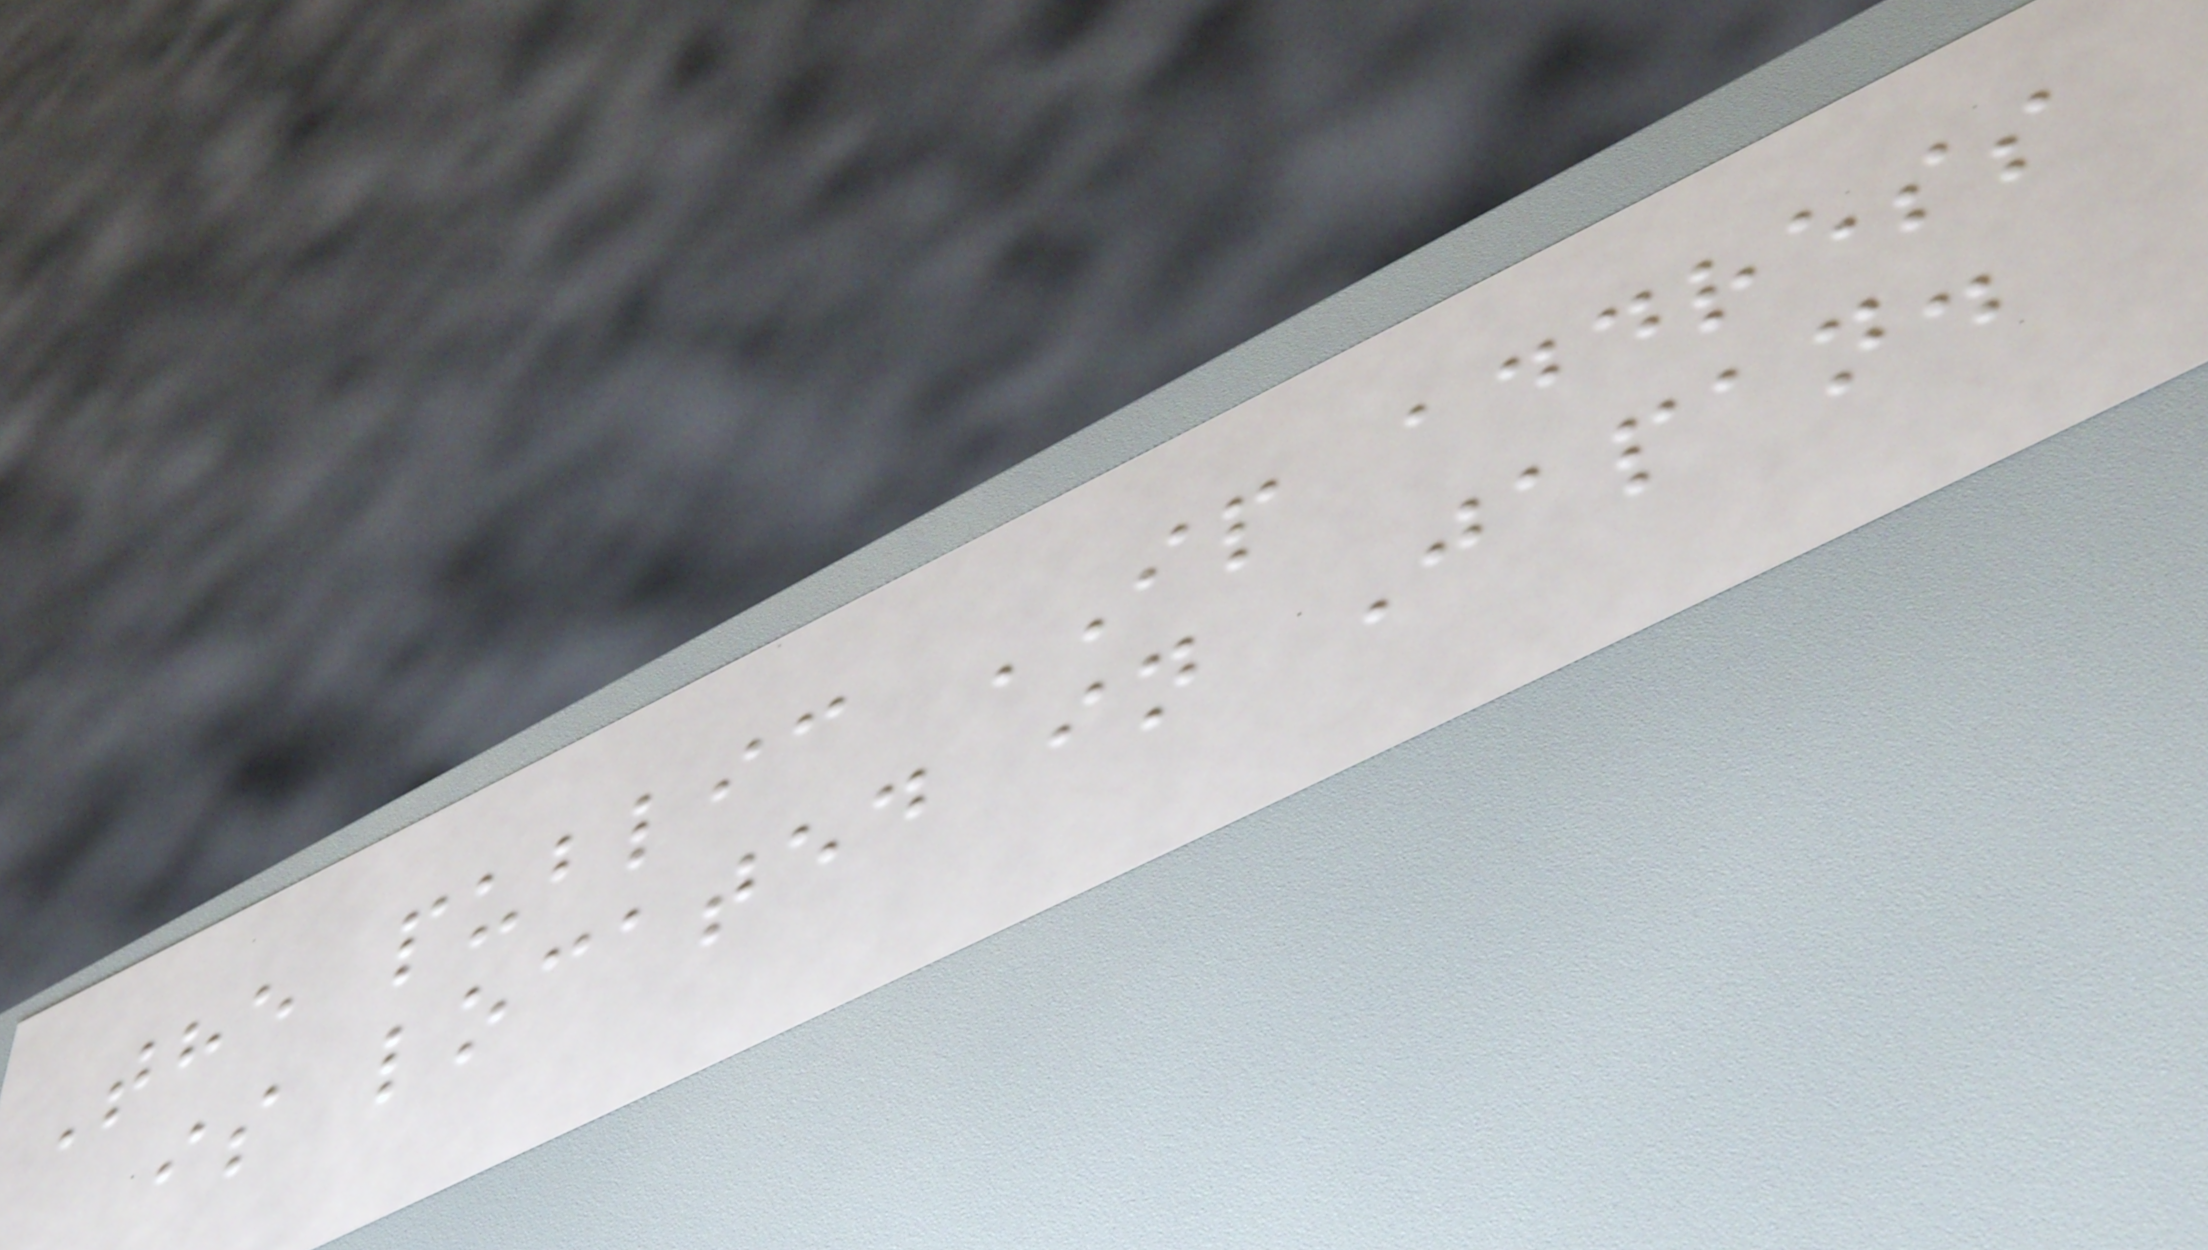The public IP address
is located in Japan.
